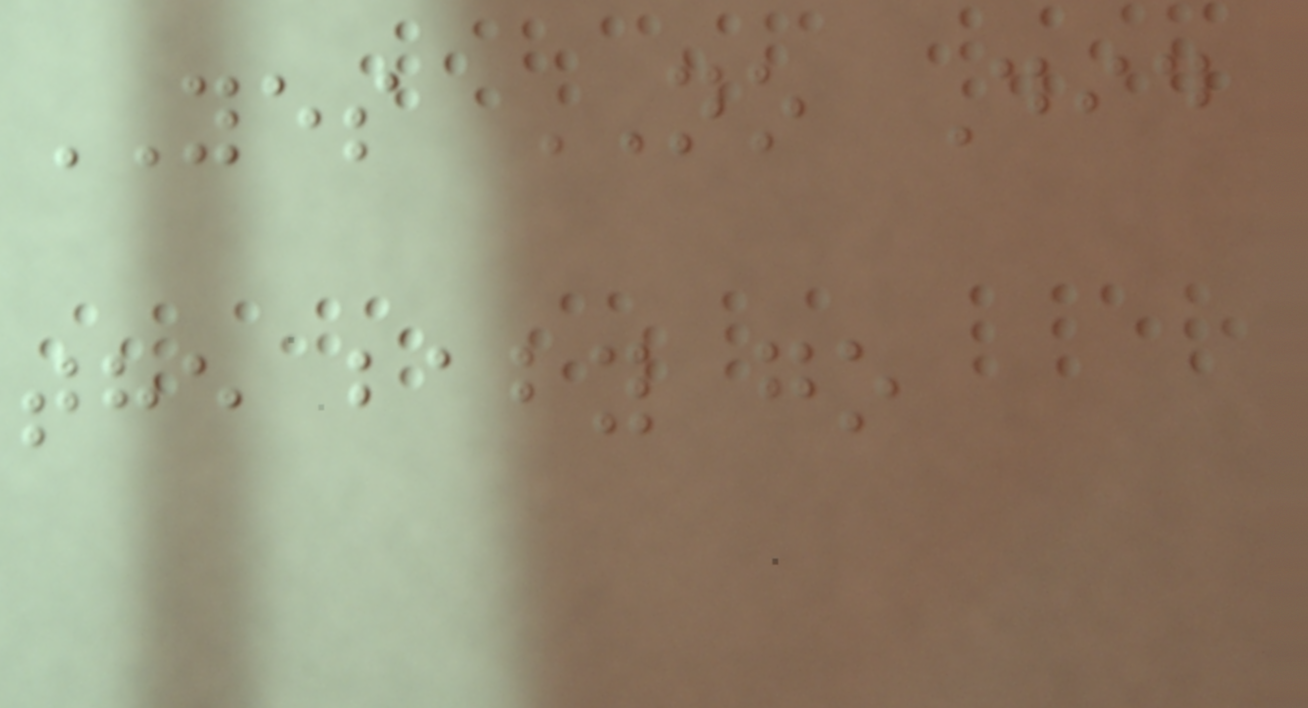YES NO Did
the baby go
